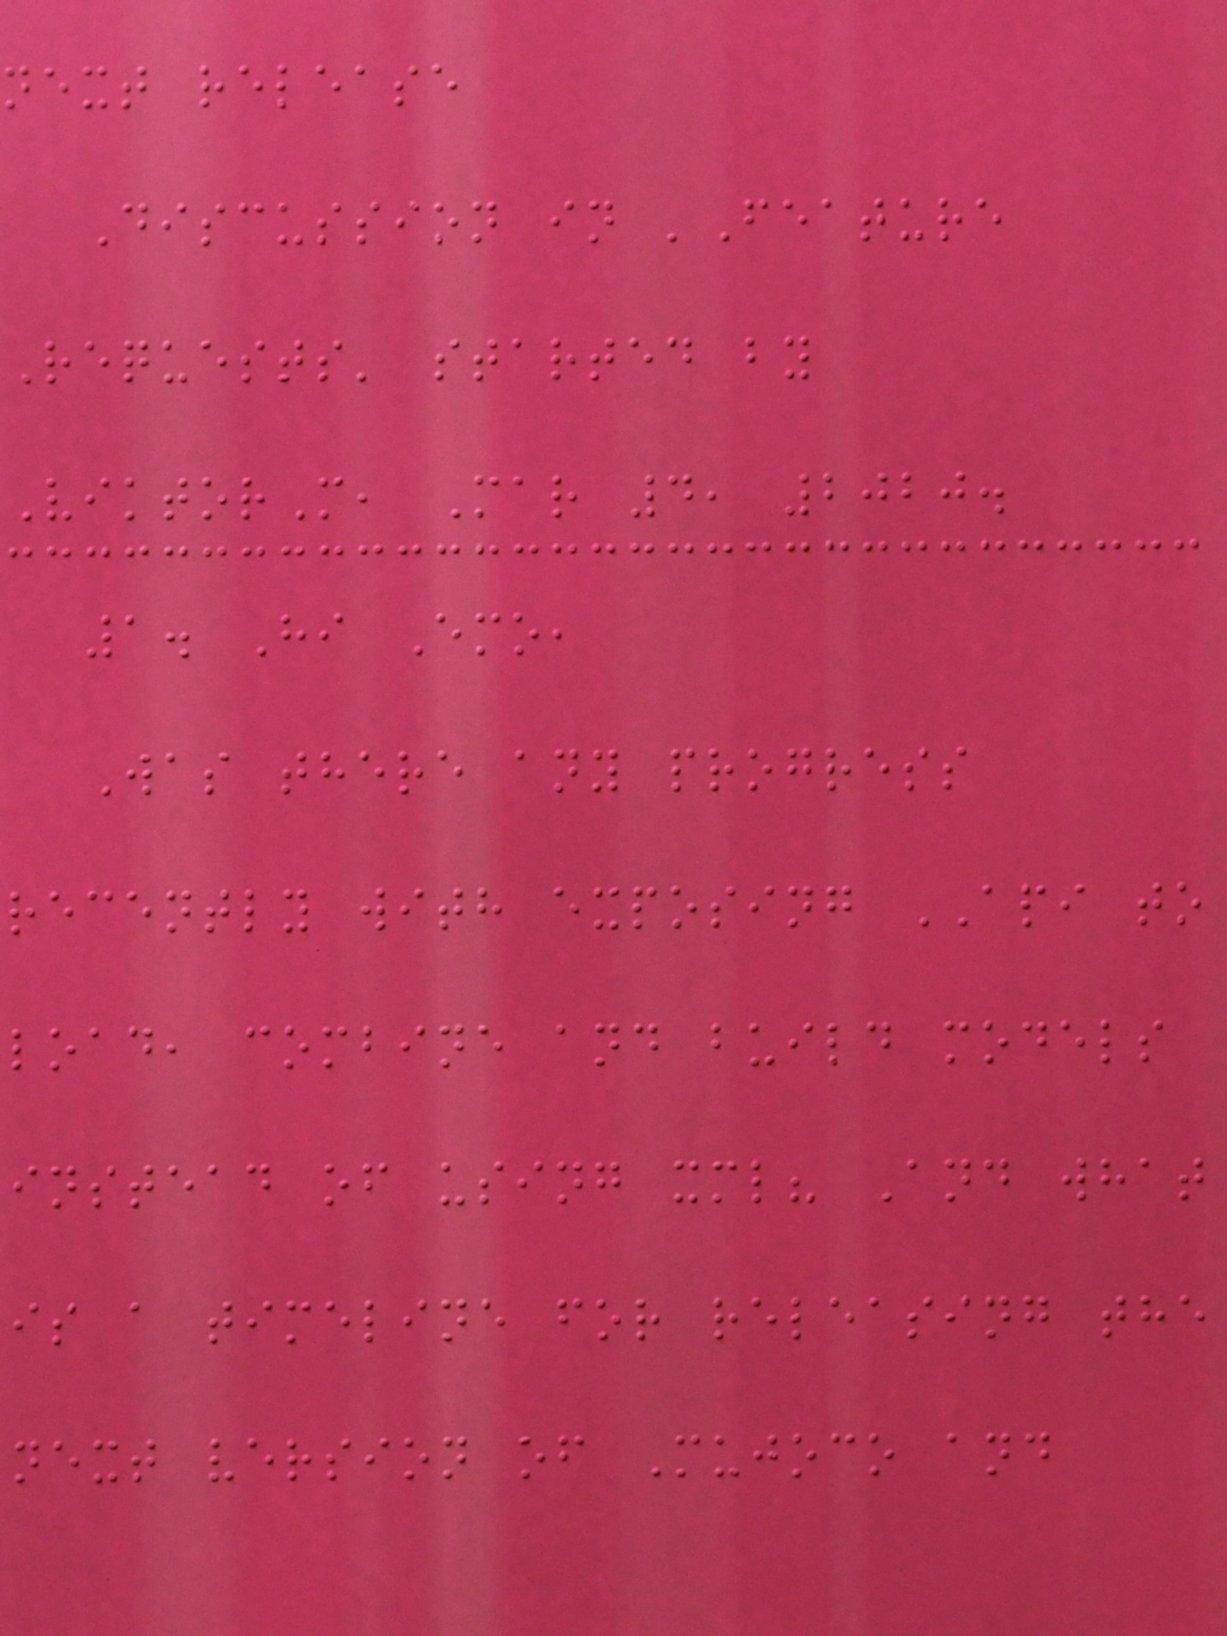next release
Discussion in 'Feature
Requests' started by
ViktorM, Mar 4, 2020.
1. Hi Emo,
Was there any progress
recently with exposing API to
load, combine and build models
instead of using xml? And what
is a timeline for releasing the
next version of Mujoco and
